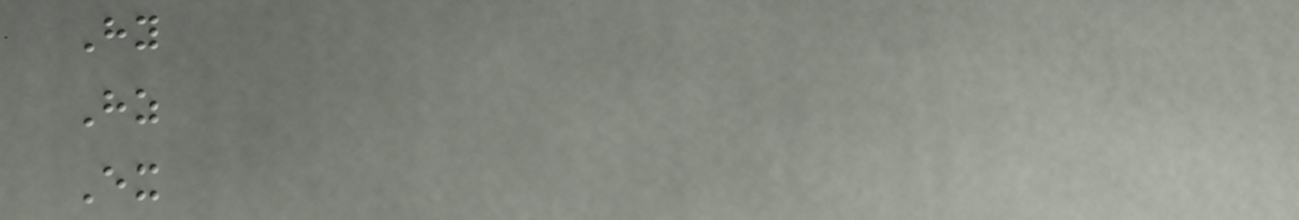Hy
Hz
Ex
